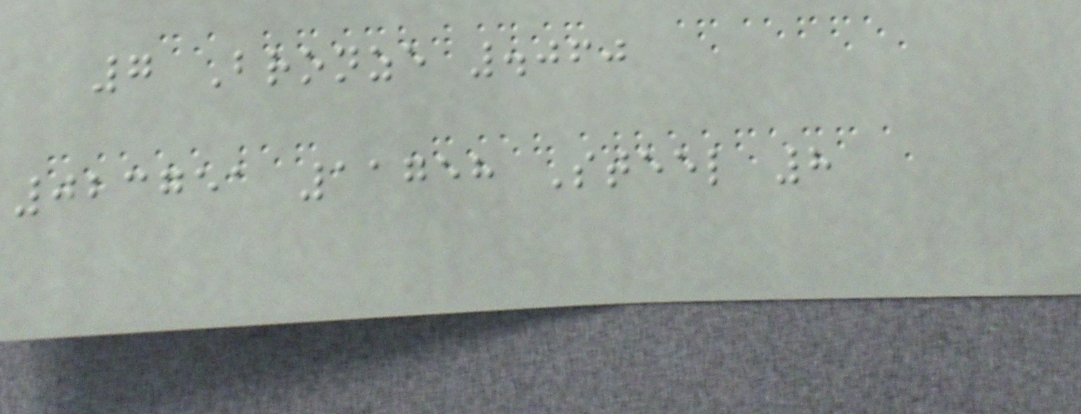7 Bronze .060
023751 11758 Steel 8
